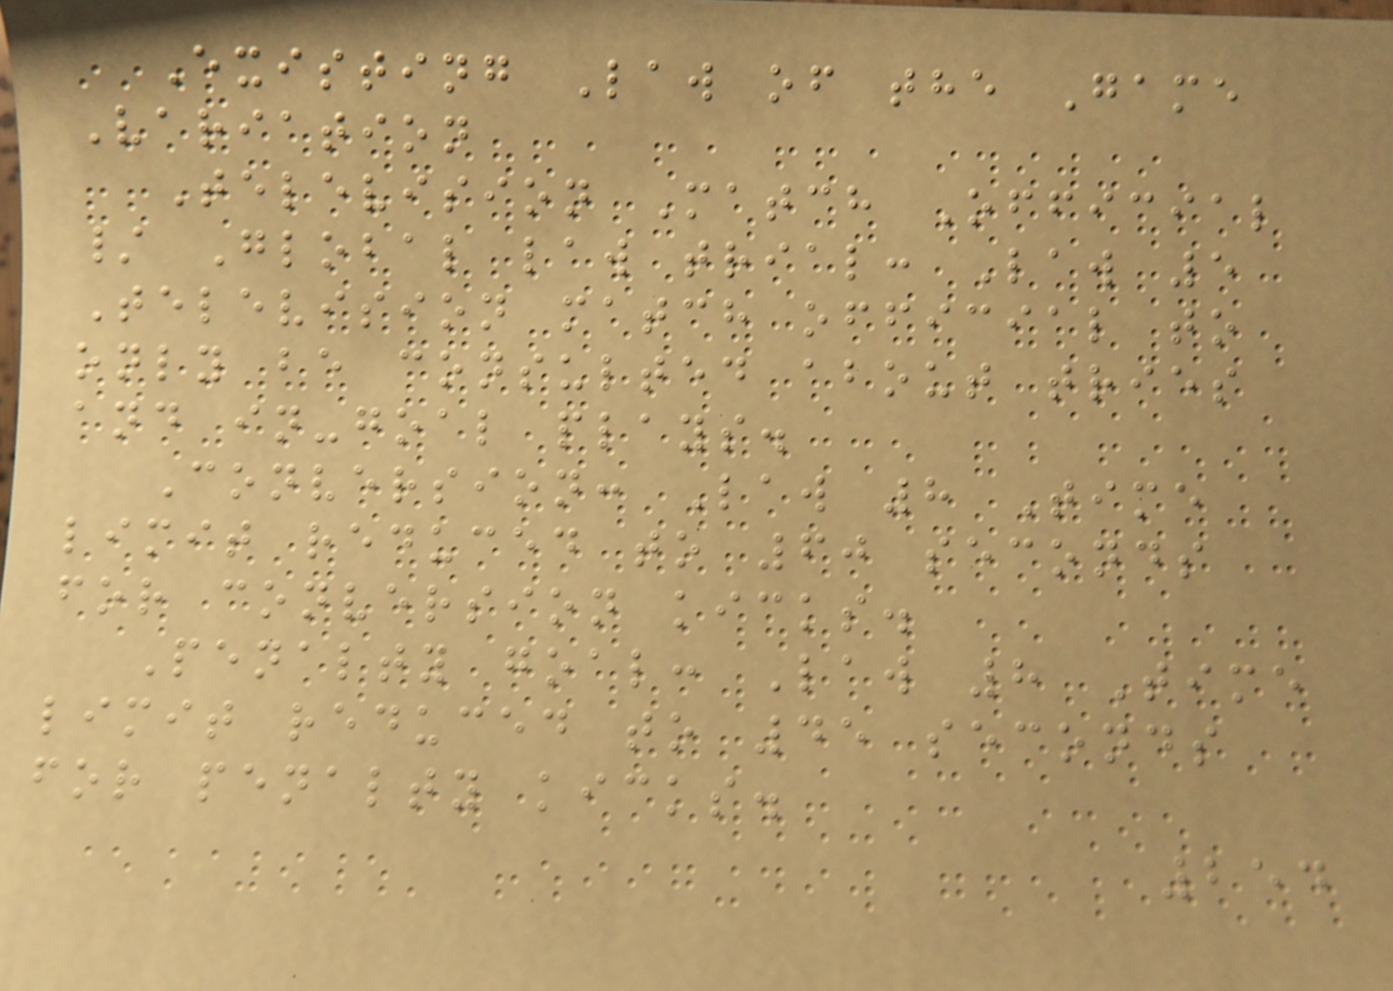Existing Law of the Game
Variation
Television Match Official
/ Global law trial: Law 5
Television match official to
only be consulted about tries
and in-goal plays.
Conversion: Law 8 Time
limit reduced to 60 seconds
for conversion kicks.
Penalty goal: Law 8 Time
limit reduced to 45 seconds
for penalty kicks.
254
